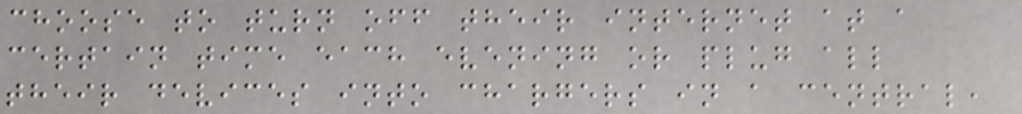choose to turn off their internet at a
certain time each evening or plug all
their devices into chargers in a central,
